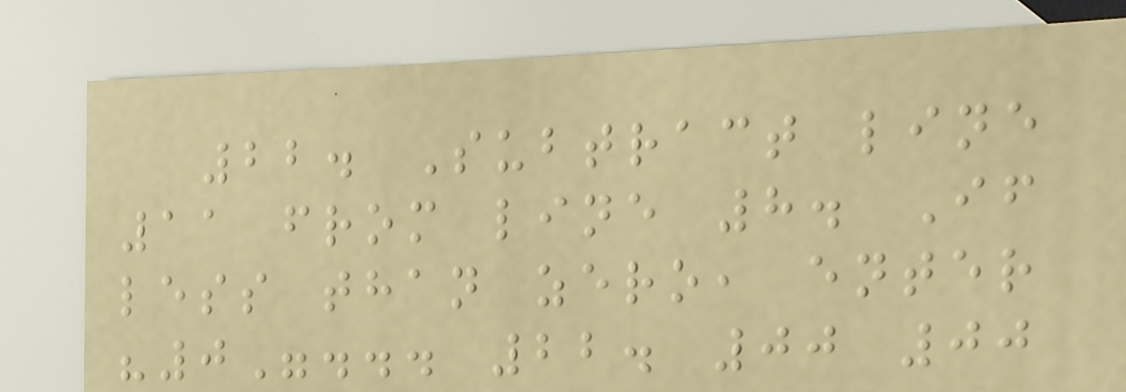22. Subtract line
11 from line 8. If
less than zero, enter
"0"... 22. 00 00
